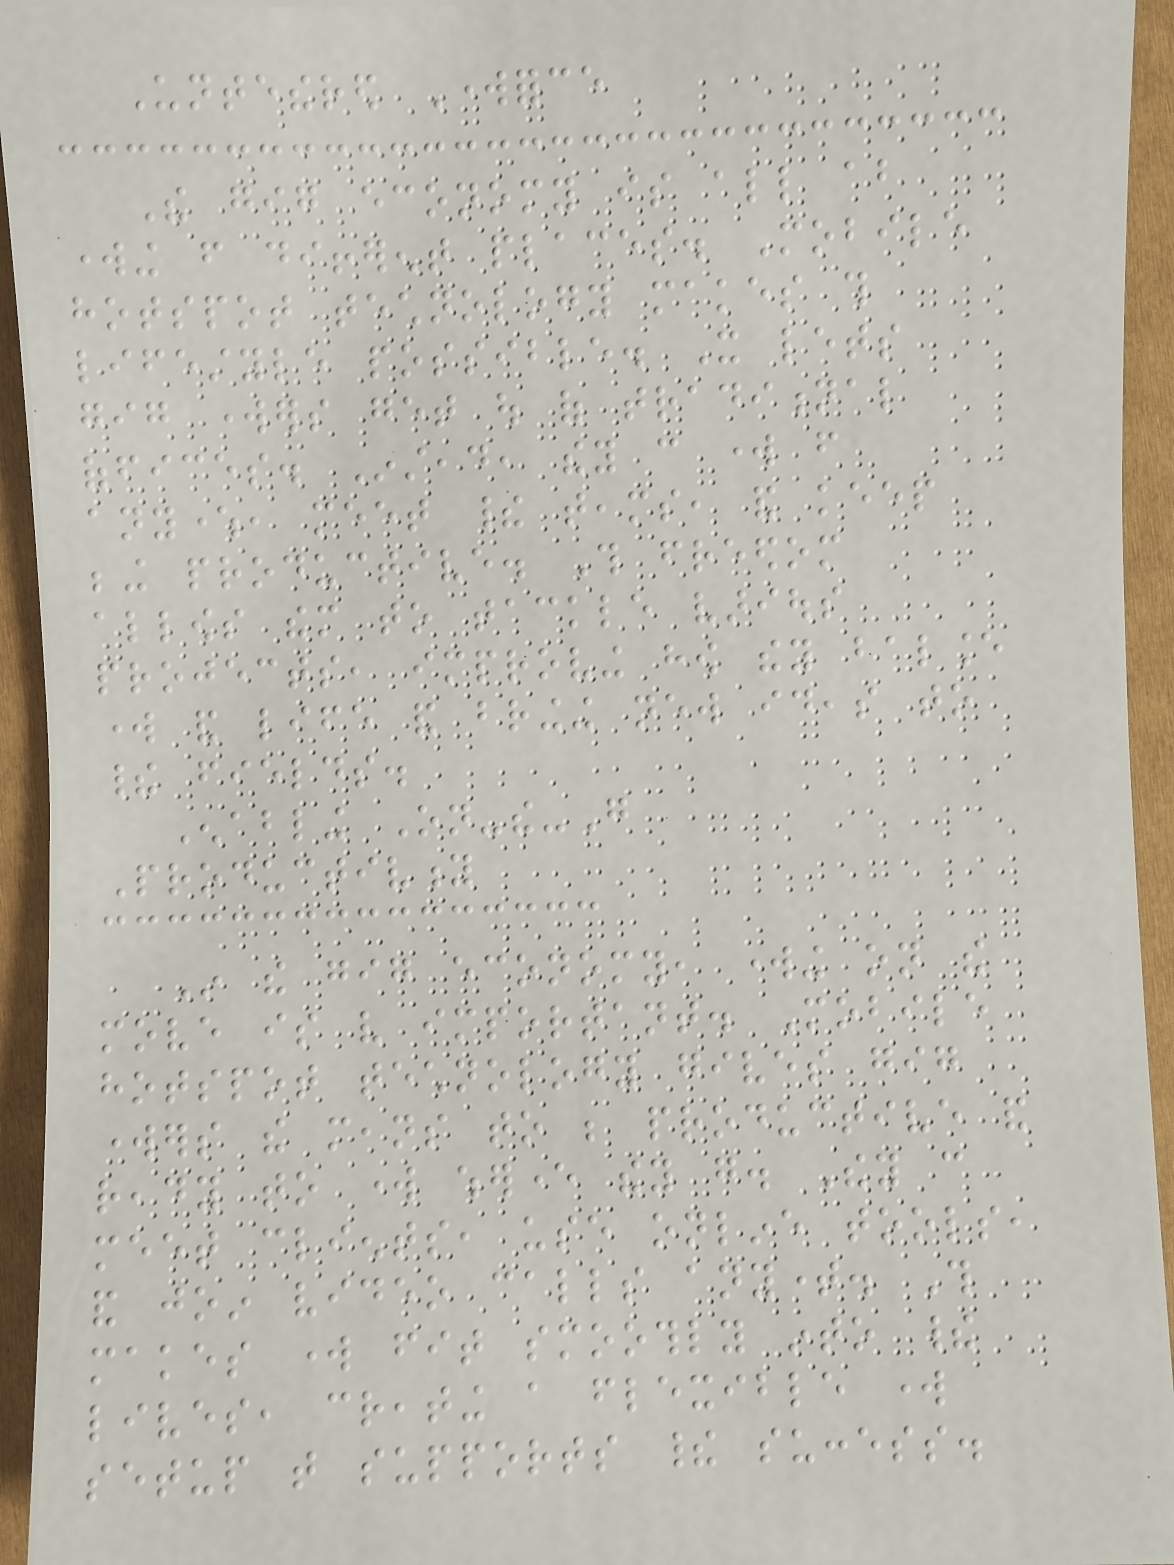Untethered Workforce
The gig economy is all about
working from different places. Mobile
hotspot technology makes this
lifestyle possible. It lets
gig workers get out of traditional
offices. Instead, they can work from
anywhere, meet their teams, and keep
being productive. This freedom
allows them to tackle various
projects, improving how they balance
work and life and bringing new ideas to
their fields.
Enabling On-the-Go
Productivity
In the gig economy, working on the
move is very important. Mobile
hotspot technology gives gig
workers the means to be productive and
ready to work wherever they go. They can
meet clients, use online tools,
and join video calls anytime. This
makes work fit smoothly into their
lives, creating a flexible work
setup that supports their success.
